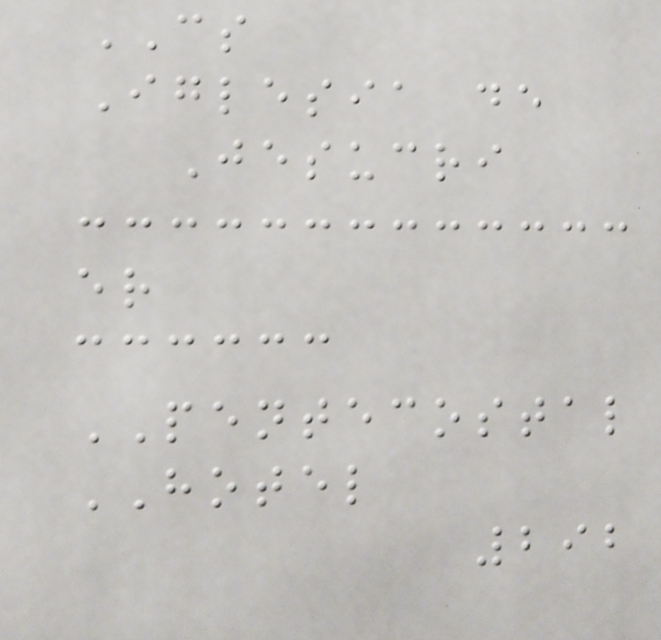CS
Iglesia de
Jesucri
er
PENTECOSTAL
HOTEL
292
